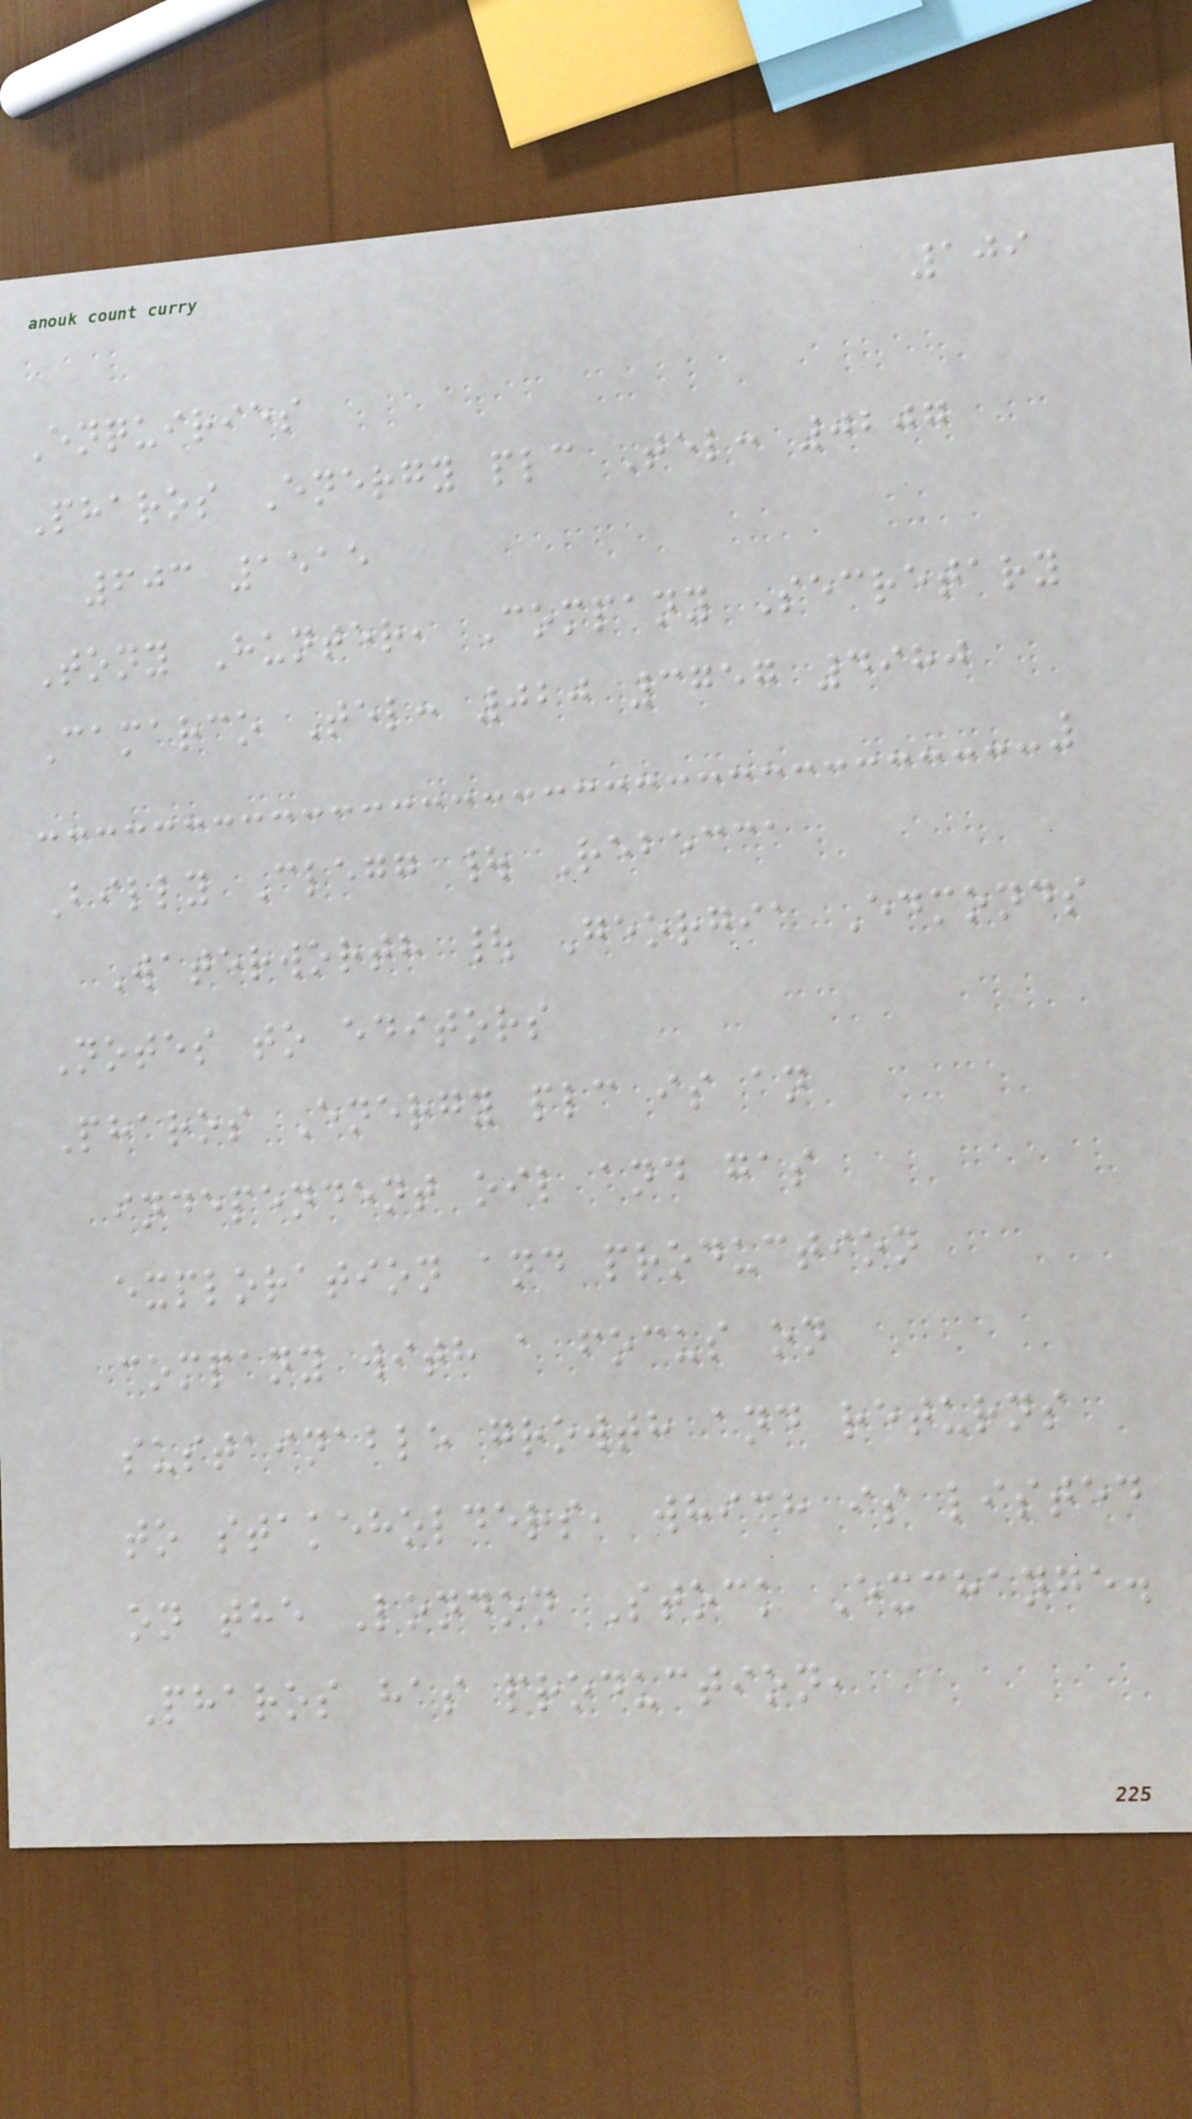109
Enquiries
Pharos Energy plc Tel: 0207
603 1515
Tony Hunter, Company Secretary
Camarco Tel: 020 3757 4980
Billy Clegg | Rebecca
Waterworth | Georgia Edmonds
Notes to editors
Pharos Energy plc is an
independent oil and gas
exploration and production
company with a focus on
sustainable growth and returns
to stakeholders, which is listed
on the London Stock Exchange.
Pharos has production,
